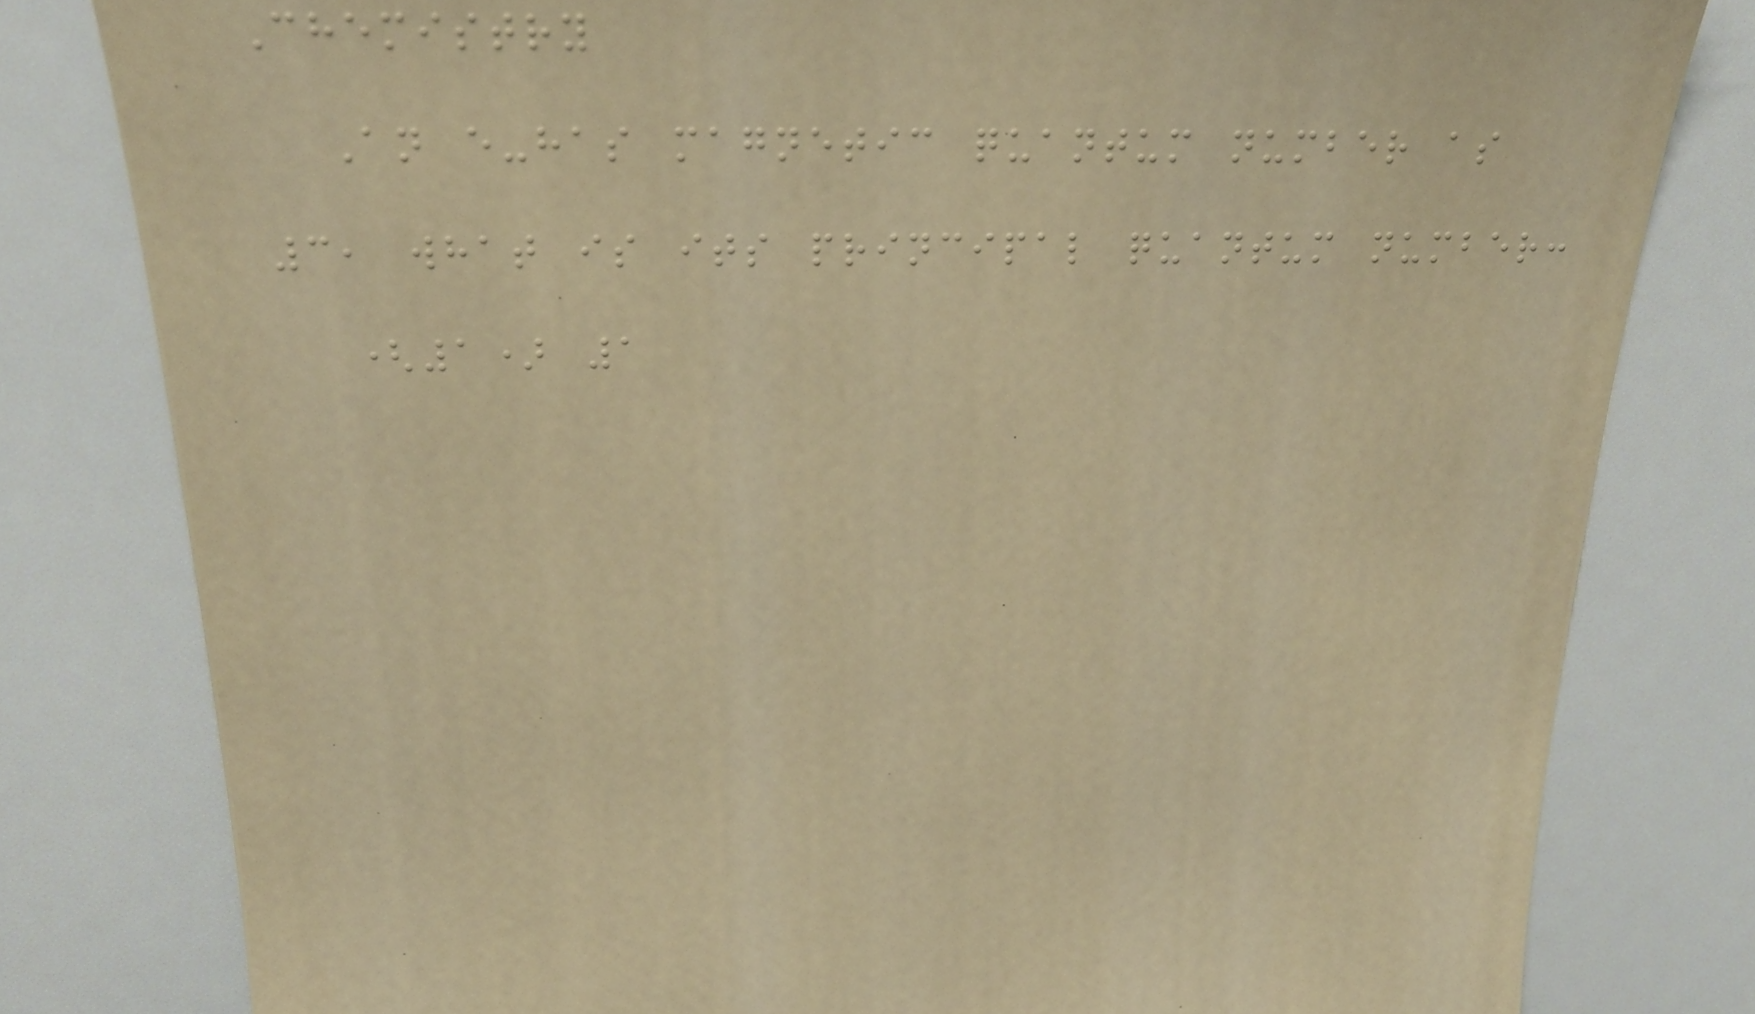Chemistry
An e-has magnetic quantum number as
3, what is its principal quantum number:
(1) 1
